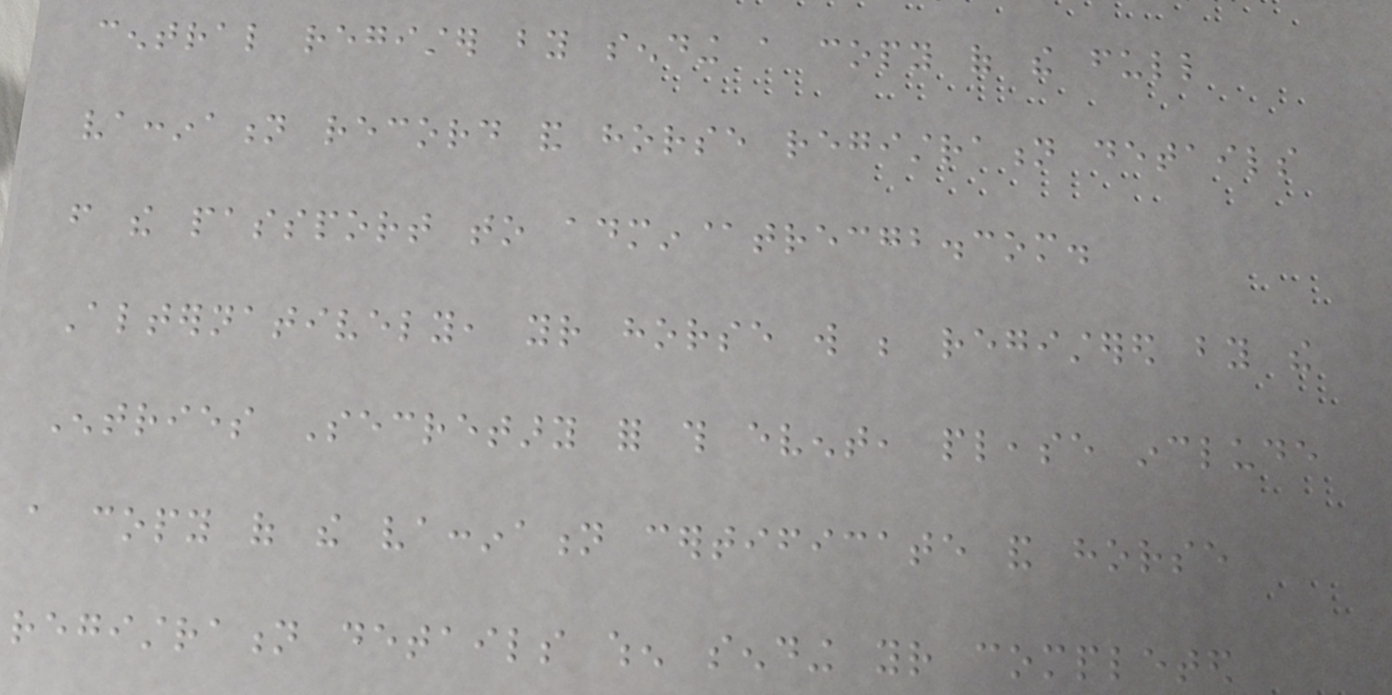central register by sending a copy of the full
vaccination record and horse registration details
from the passport to admin@trecgb.com.
Alternatively, your horse will be registered by the
Entries Secretary for this event, please include
a copy of the vaccination certificate and horse
registration details when sending your completed
